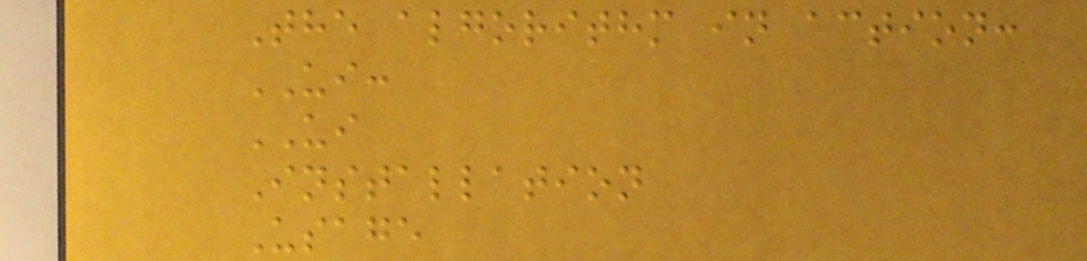The algorithm in action:
UI:
UI
Installation
Usage
